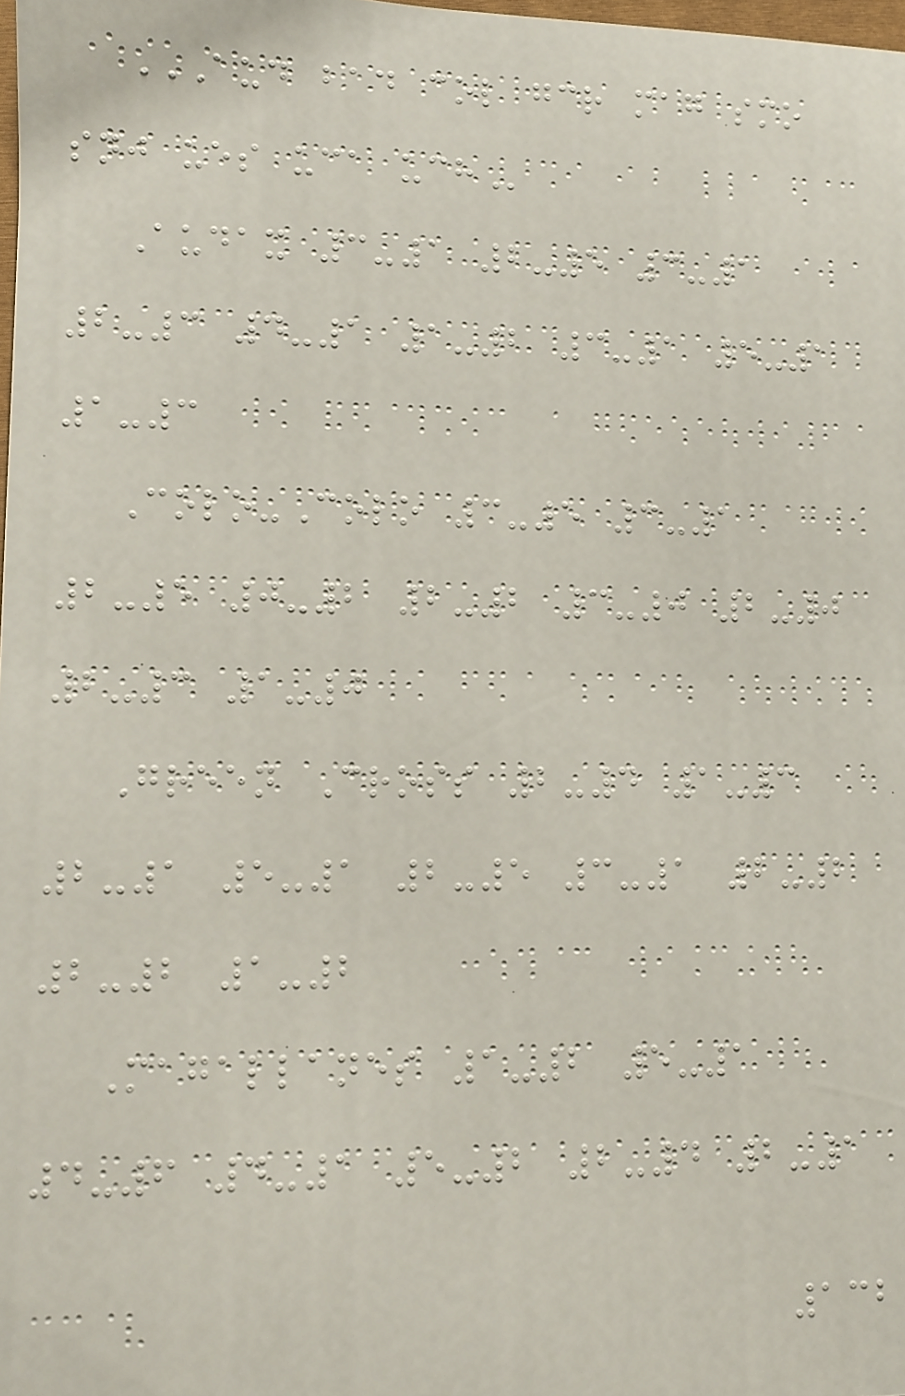AUD BAD COL GCR MAG SMO
SNJ UES UCA UCH
Audax 3-1 2-5 3-1
2-3 4-1 1-2 3-1 5-1
1-3
Colo-Colo 3-5 3-1
2-5 0-2 2-2 3-0 2-0
2-3 1-0
Green Cross 2-4 1-3
2-1 5-1 2-5 3-1 2-2
2-2 1-2
Magallanes 1-2 5-1
4-6 4-1 5-2 2-4 2-1
132
